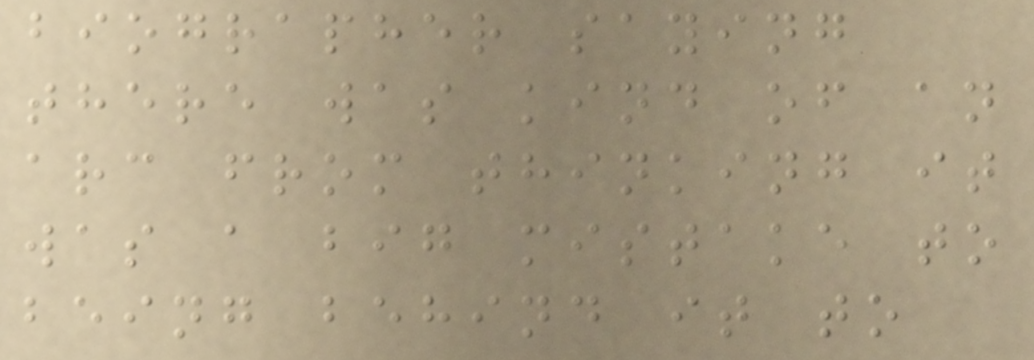biographer saying
there was kind of an
arc from thinking it
was a big mistake to
being behind it to
